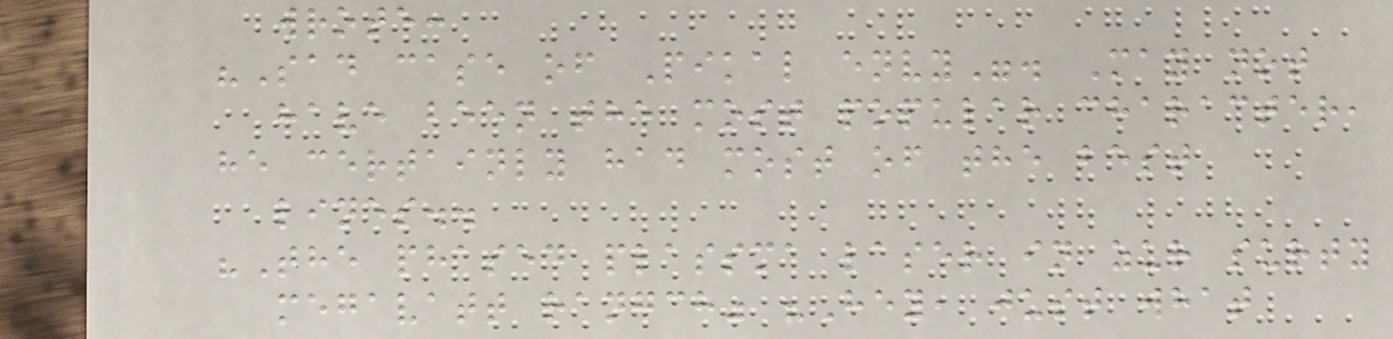wrote:
"Sad case of Pikal envy". May not
have been the most popular character,
he certainly had most of the best
lines..
"The phased plassma laser in zur surty
megavatt rangch" "Hey, just what
